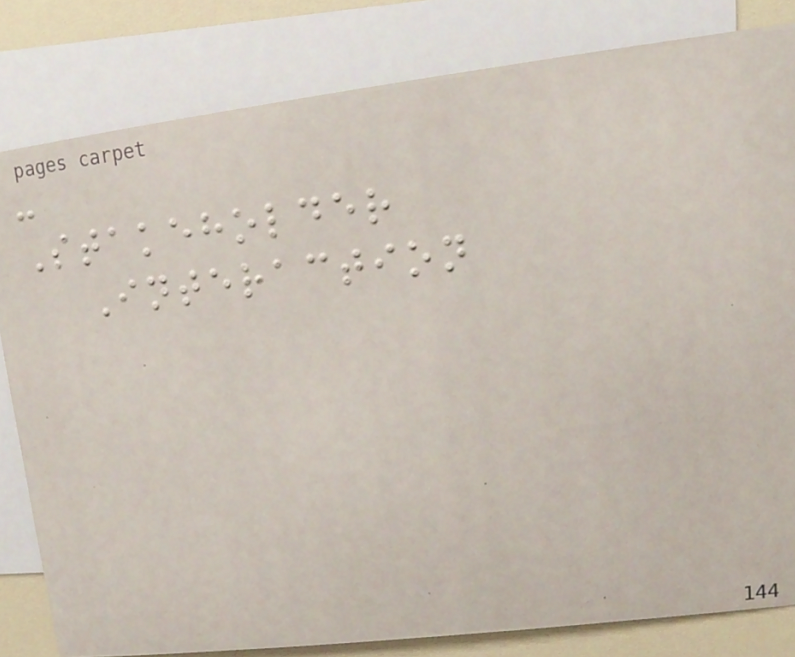-
Stakeholder
Interaction
